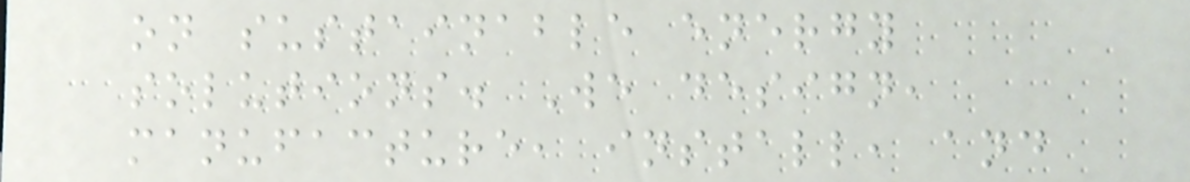on sustainable energy
solutions. We design,
manufacture, install, and
